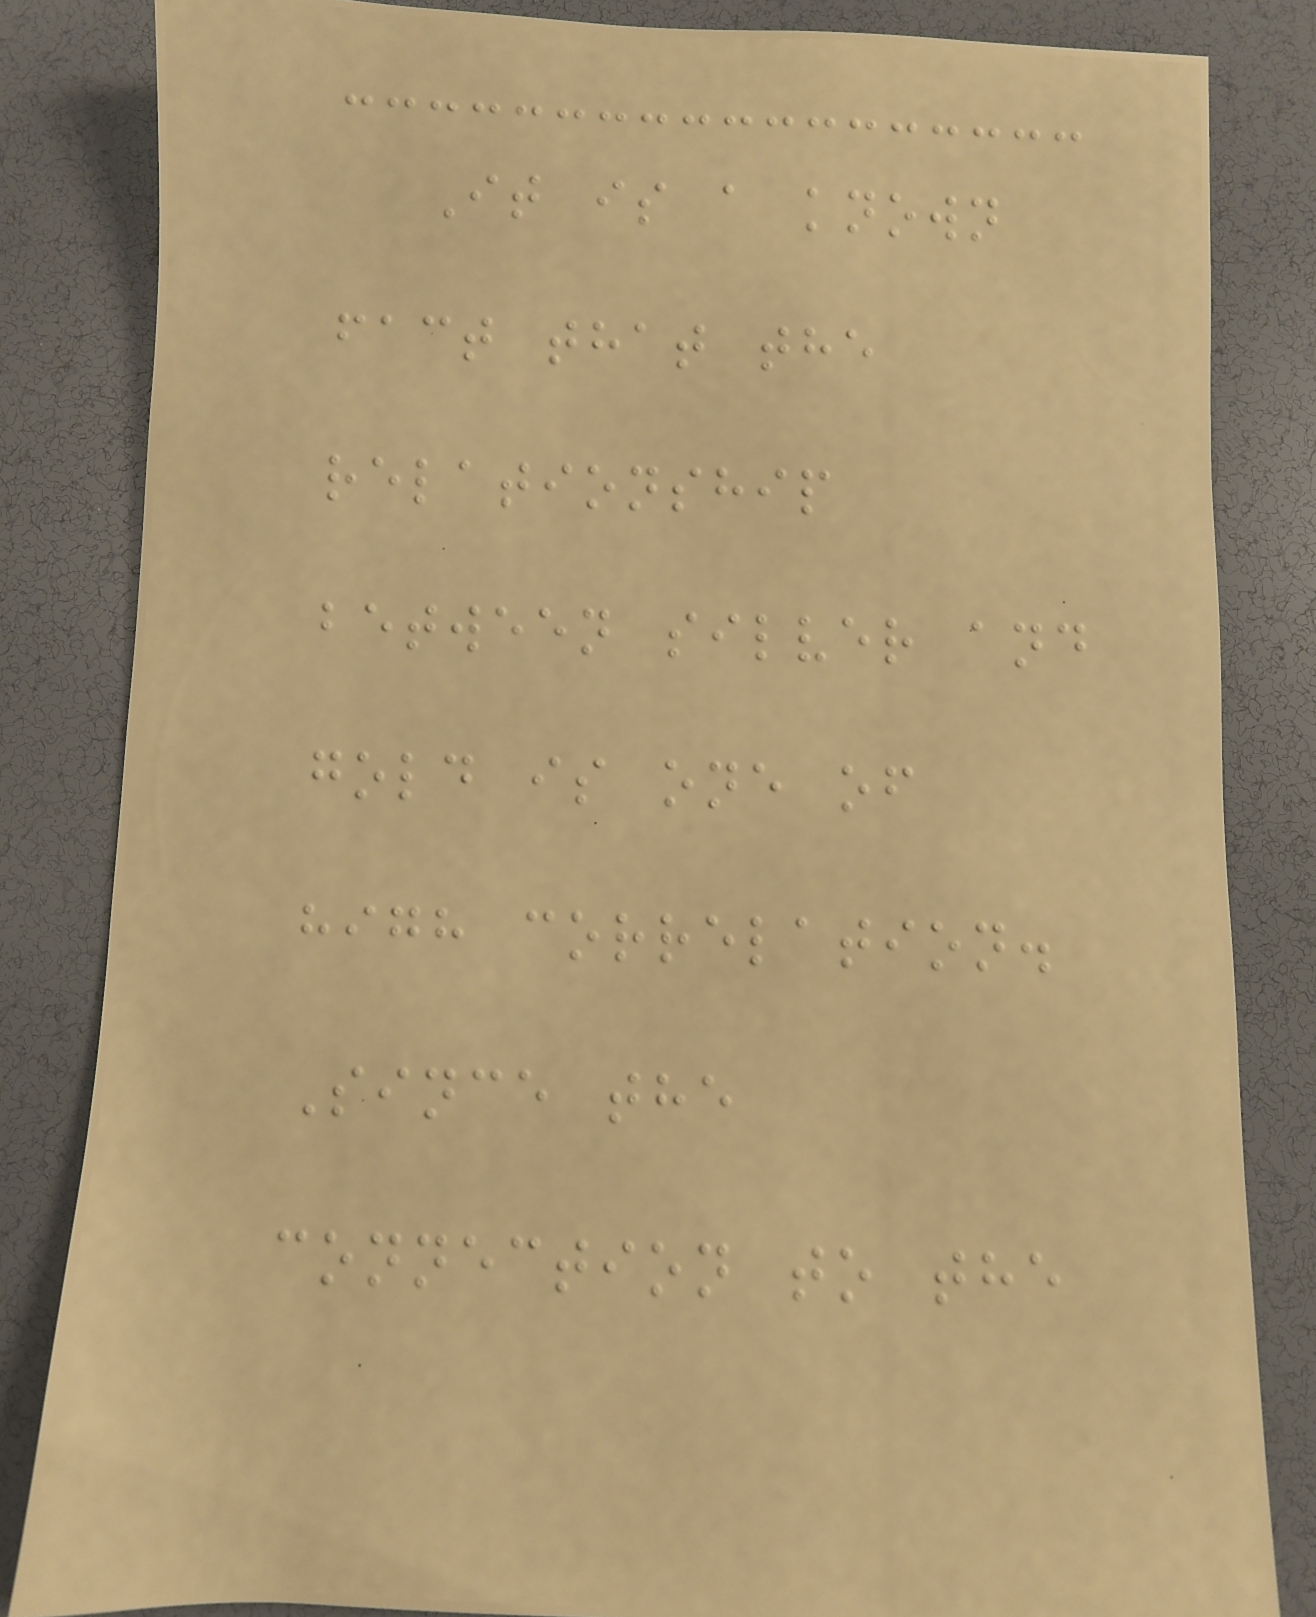It is a known
fact that the
relationship
between silver and
gold is one of
high correlation.
Since the
connection to the
